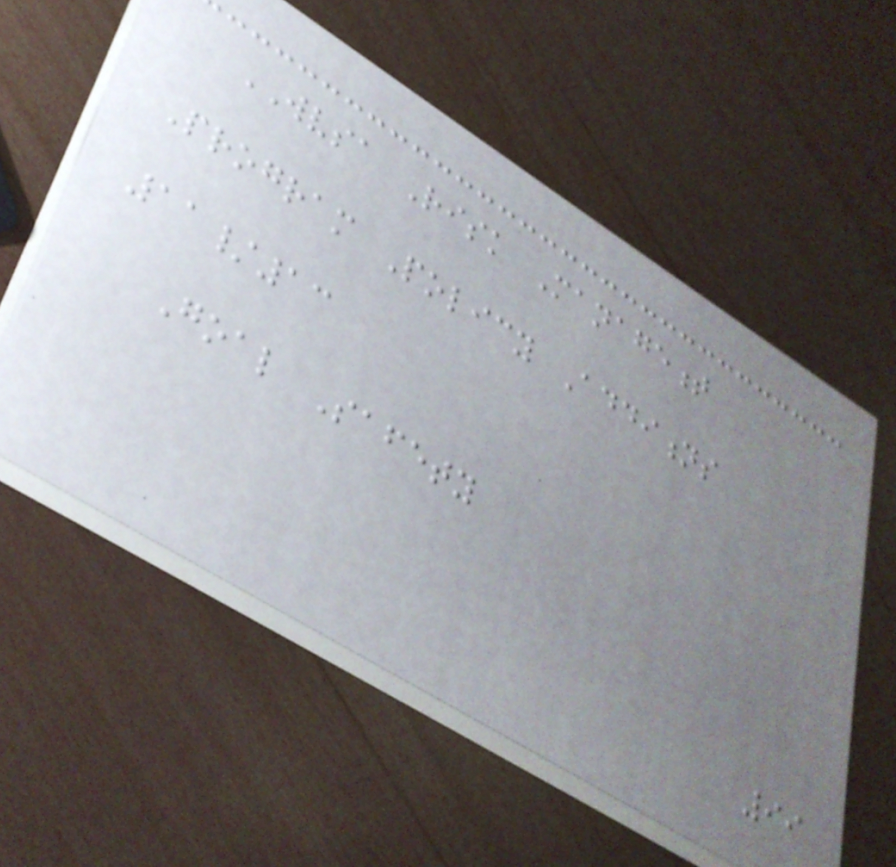WVSA Risk Management
Program Policy Additions
11/13
Goal Safety
99
